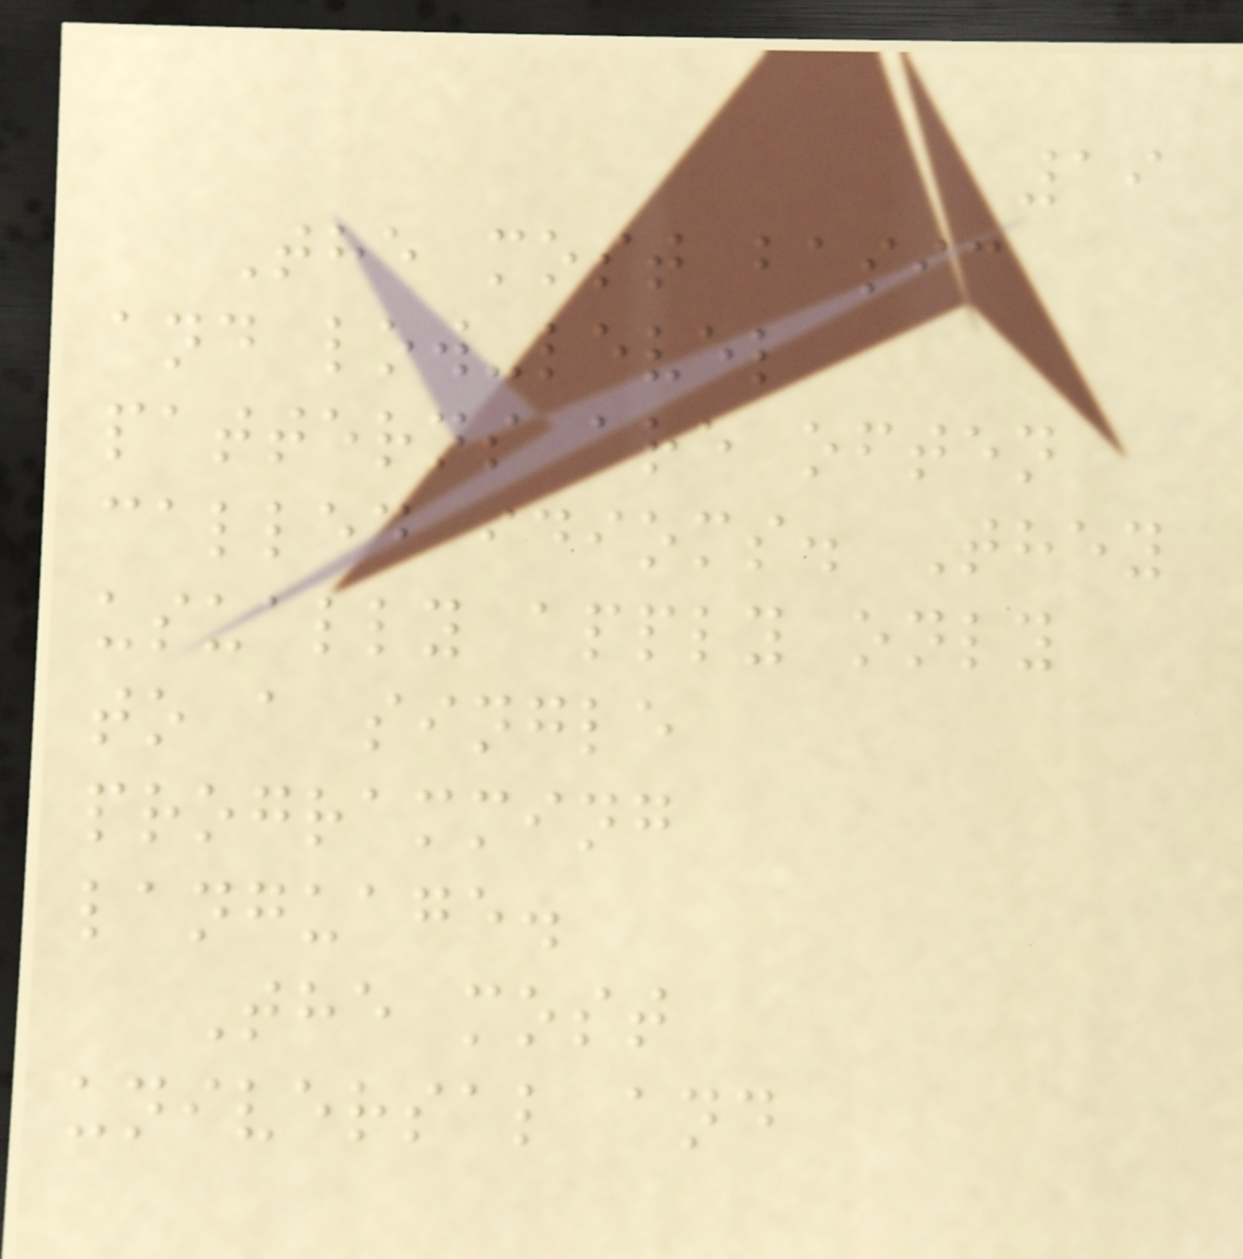19
The most basic
and low-level
patterns are often
called idioms. They
usually apply only
to a single
programming
language.
The most
universal and
